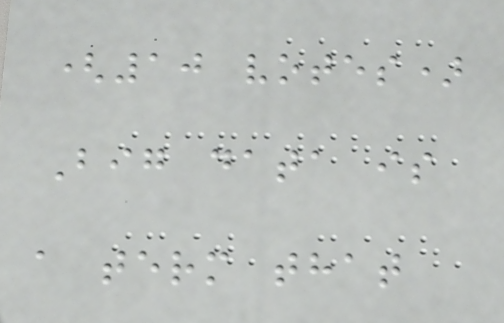(10 votes)
Big data is
a term that
